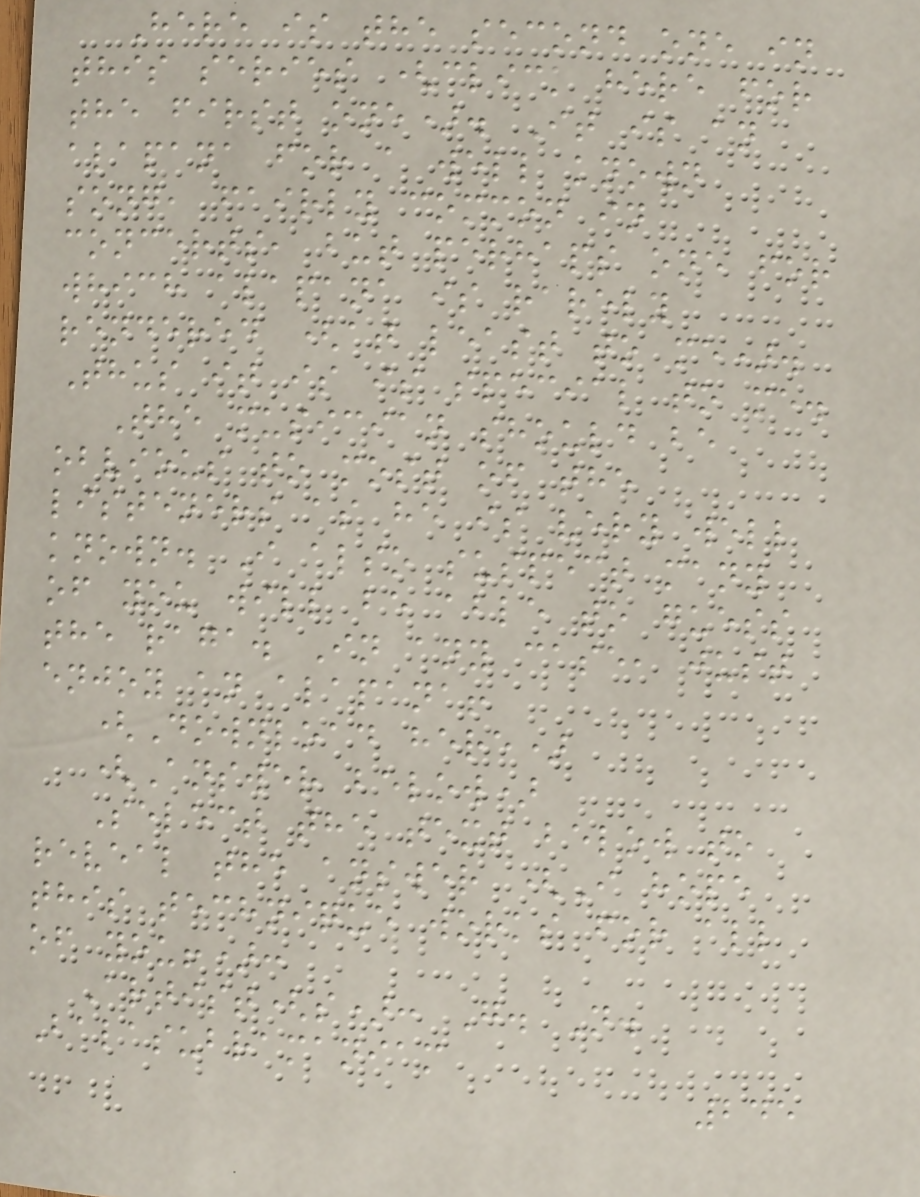Here is the second one in
this series (click here for
the first one). It is an
alapana for a well known
song, fairly common in
concerts, but perhaps one for
which alapana is rarely
rendered (at least to me).
Thus it is is special to me.
The musician should be
obvious to most of the
listeners as he is very well
known. I also suspect many
of you will be able to guess
the raga. In any case, just
enjoy an alapana!
(Download here)
(Answer below)
Select the text below to
reveal the answer (I hope
this technique works for all
of you!):
Artist(s): G. N.
Balasubramaniam
245
